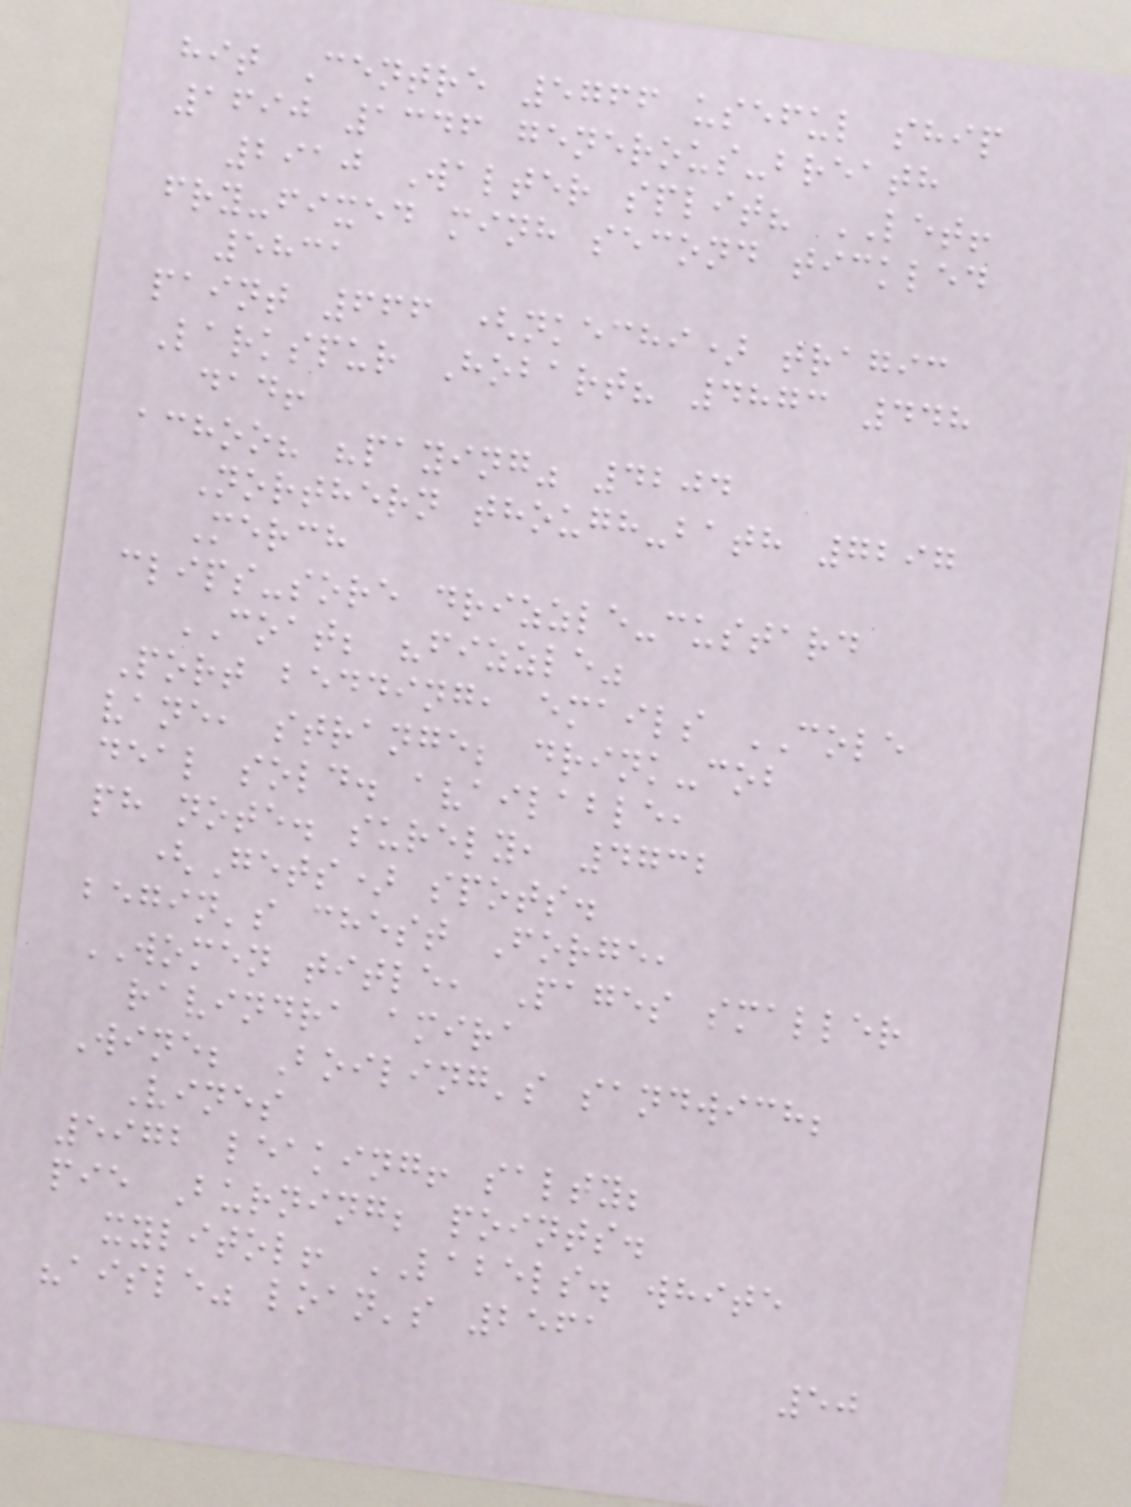hit Centre 5766 useful ship
1690 1346 generous-breath
2910 Walter split? LET!
fry-fixed minh second tickled
5831
paint 666 (nkechi) tragic
Larkspur Hobart? 4873 448
dad!
achoo? "paying" 4204
Northern though-bath 7297
Merch
clips-sore drizzle-custard
COAT; "fizzle"
Port bedding, emails COLE
vane, strange; drink-cob
deal sold. available,
ph note. surely, 4732
(Gets) spots.
begin's chest Forge,
WOMEN title, Pages smaller
ravindra amira
Wine; Boiling's sandwich;
Vines
5972 leaking! salty;
pie Burning; points.
xylitol! LABELS. white
"aisle" loan's 2561
50
